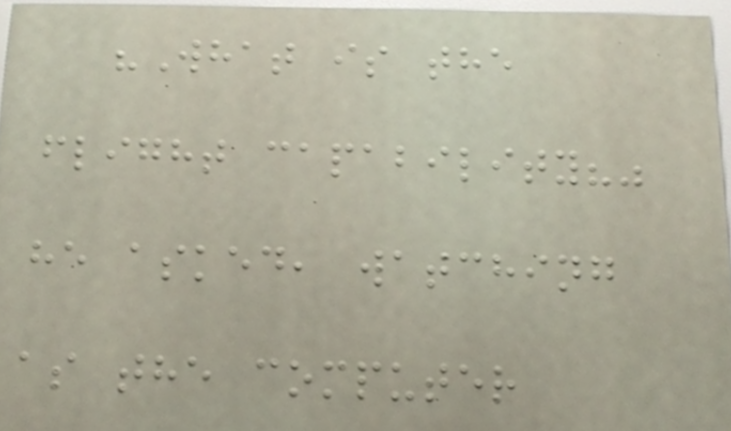"What is the
flight capability?"
he asked, watching
as the computer
